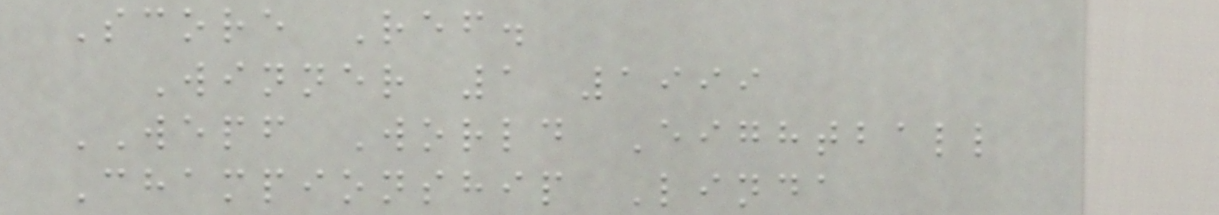Score Ref.
Winner 1 1999
WEPF World Eightball
Championship Linda
